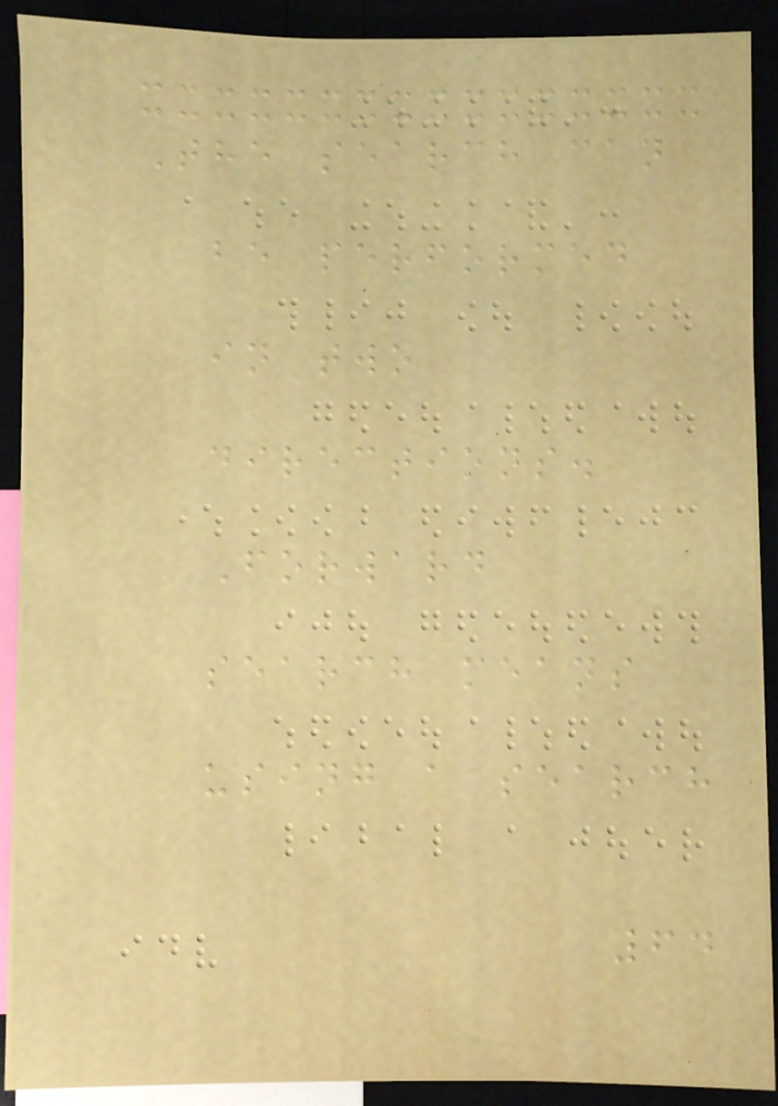The search can
be performed
in two
directions.
Forward
search means
using a search
64
